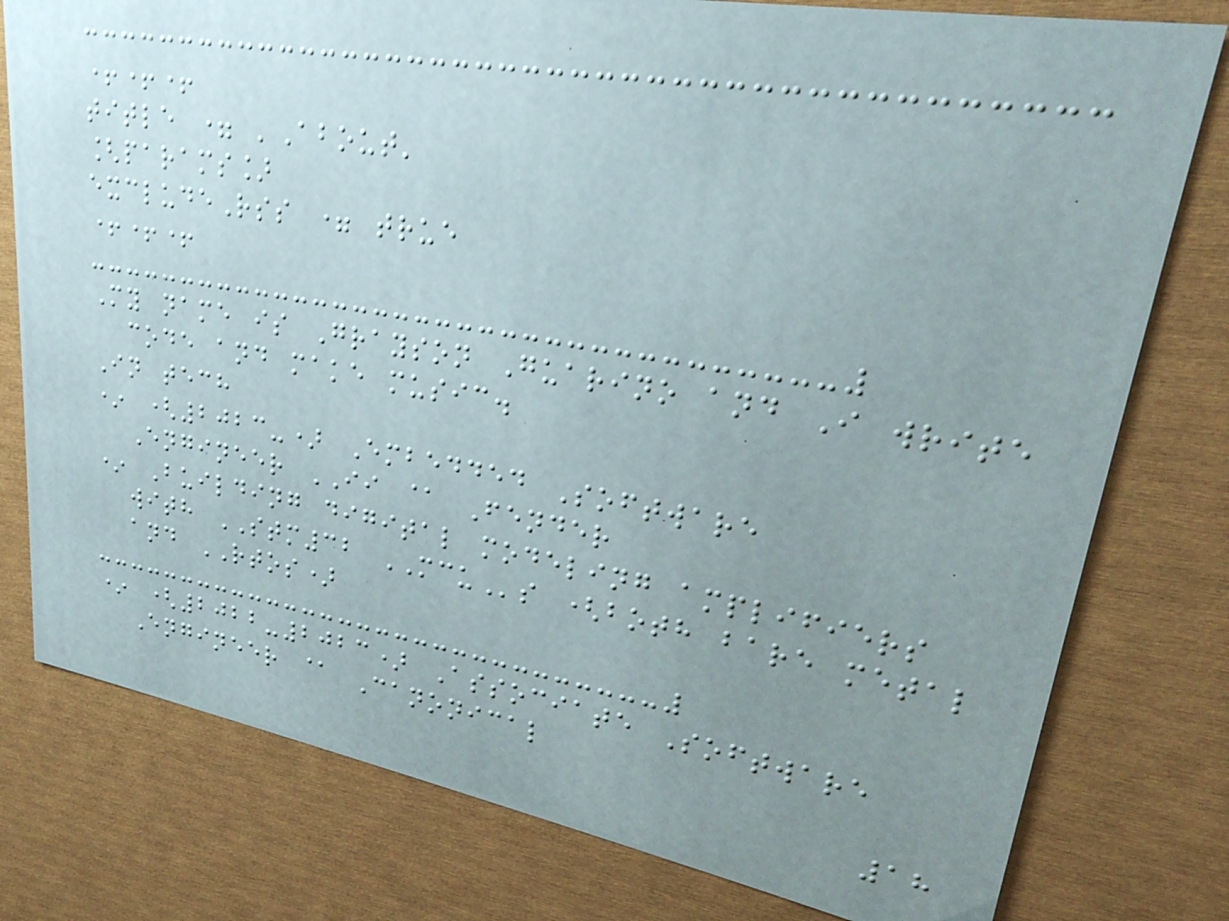+++
title = 'About'
[params]
excludeRss = true
+++
My name is Grayson Guarino and I write
code and make music.
In tech
* (2023-) Embedded Software
Engineer II @ Fender
* Building digital modeling amplifiers
with STM32 MCUs (both bare metal
and RTOS)
* (2022-2023) Associate Software
Engineer @ Canonical
18
